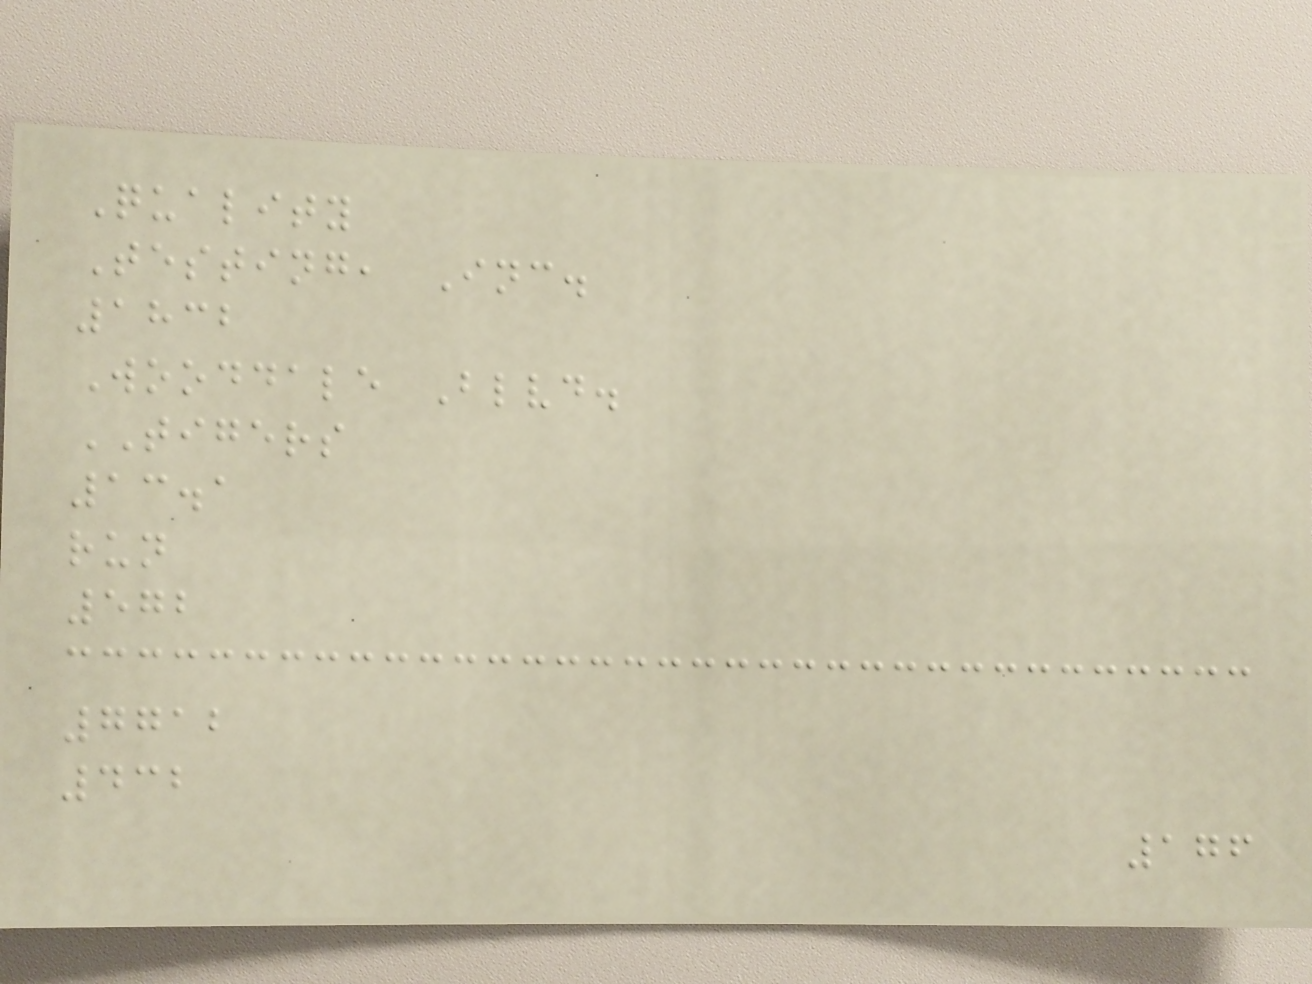Quality
Testing, Inc.
1832
Wooddale Blvd.
TIGERS
13.1
run
572
7712
432
176
